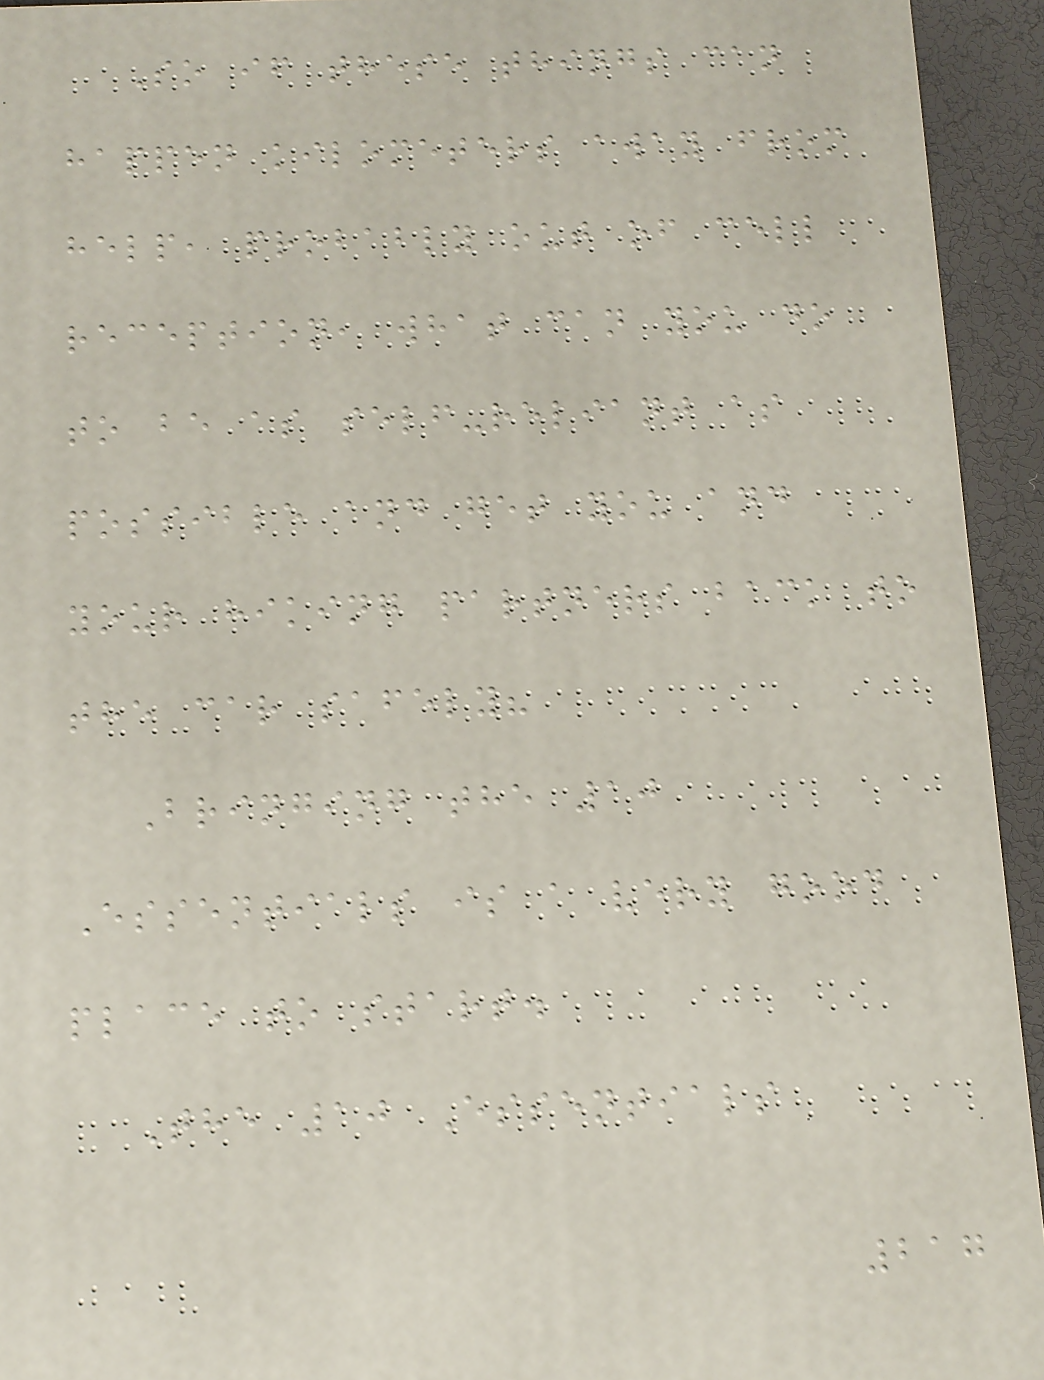So if these things can
happen kilometers away from
help, probably out of cell
reception, what can you do
to be as self-reliant as
possible and get you and
your hiking partners back to
the car safely?
Bringing the 10
Essentials is a very good
place to start.
The 10 Essentials
217
